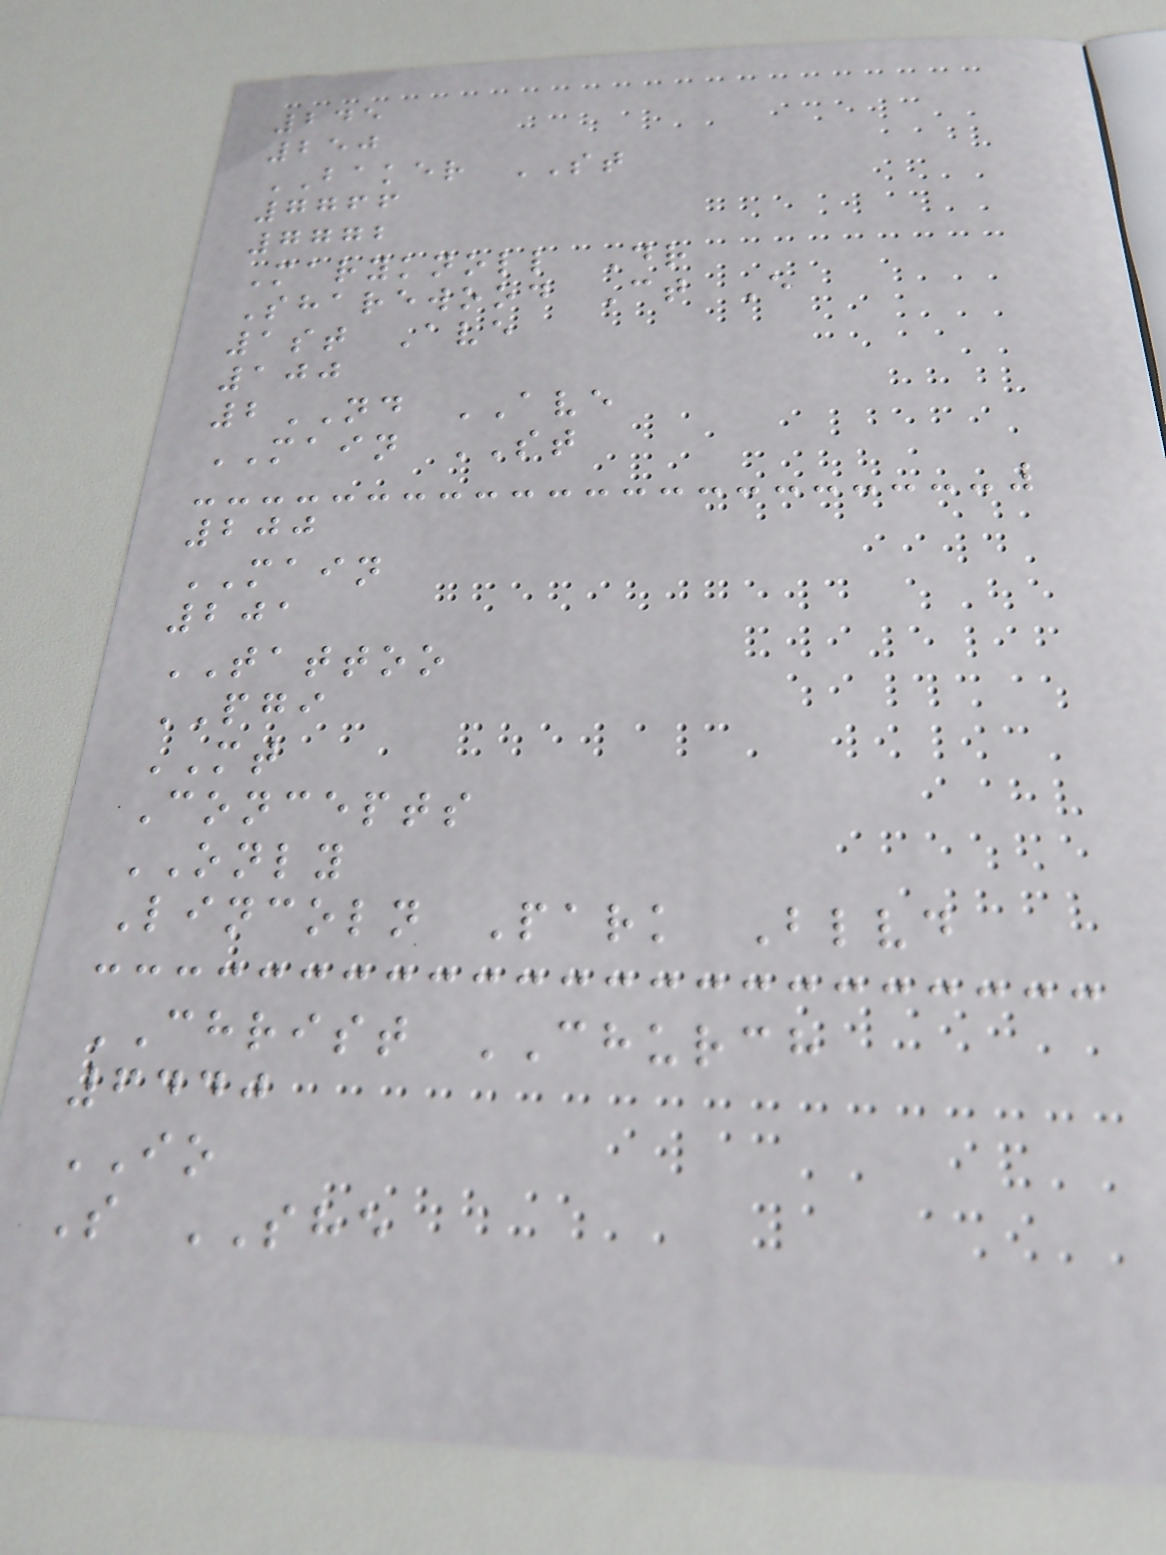245
250
BAKER ST
7766
7772
Maryknoll Dr
Sharewood Ct E
1st Ave
100
2ND AVE
MAIN ST
200
MAIN
201
TATTOO
PGI
MT
Concepts
ONLY
Lincoln Park Blvd
CHRIST CHURCH
6440
IO
S SHE
